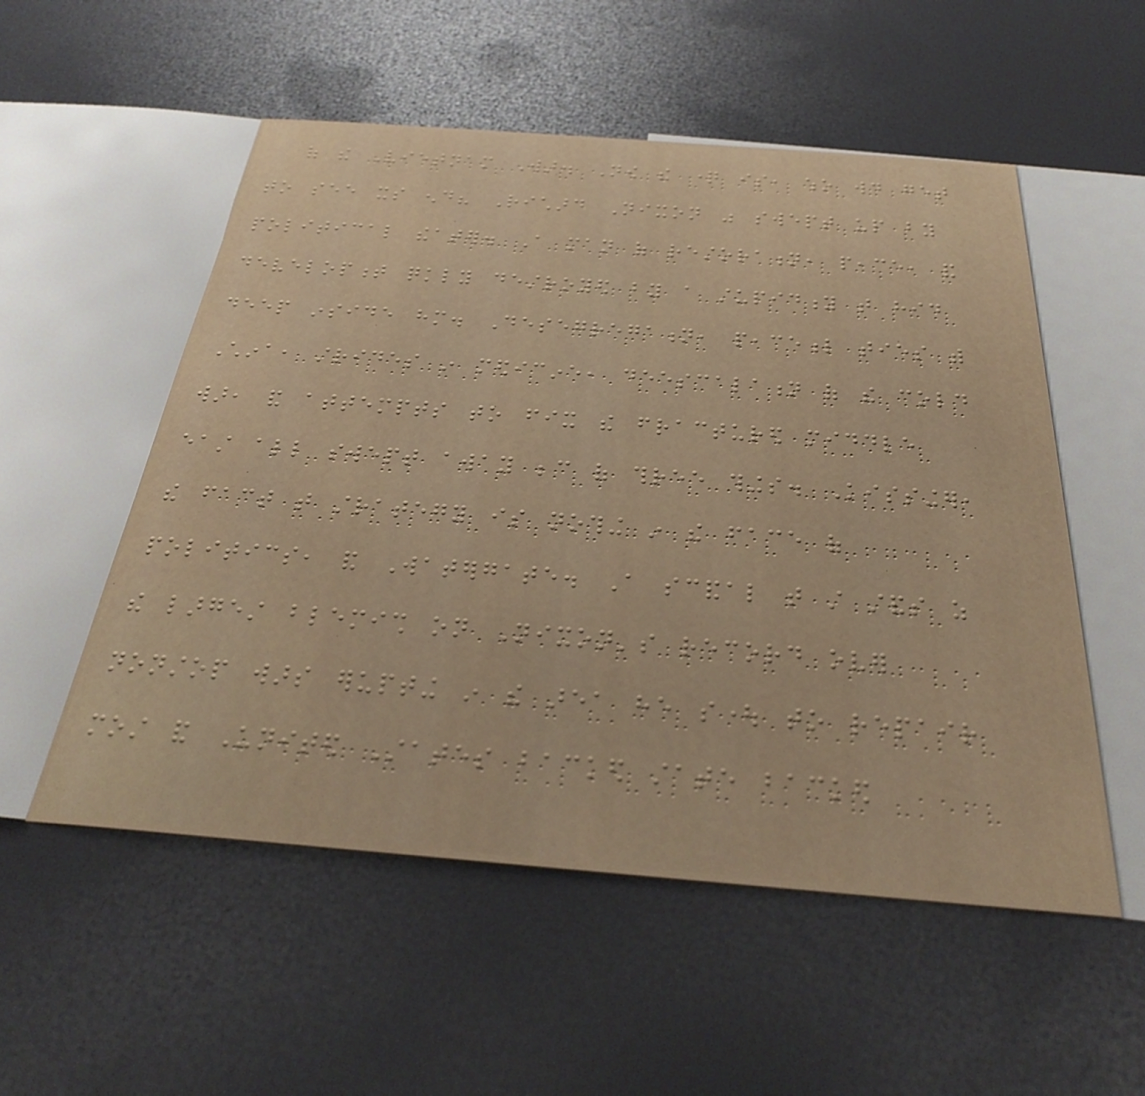of the Vietnam War. Now the question is, who would get
to see its end? Richard Nixon was swept up by
political theater. A man of restoration, peace, and
development quickly destroyed by a stupidity that hid
deep inside him. Desegregation, peaceful ties with
China, strides in medicine, deescalation of the cold
war, and attempts to fix the fractured middle
east all swept away because of three things. Kissinger,
the fact that strategy is nothing in the face of
politics, and Watergate. A scandal that still stands as
the largest blemish on Nixon's record over
nonstop wars erupting in the area he sought to repair
most and United States backed state backed
